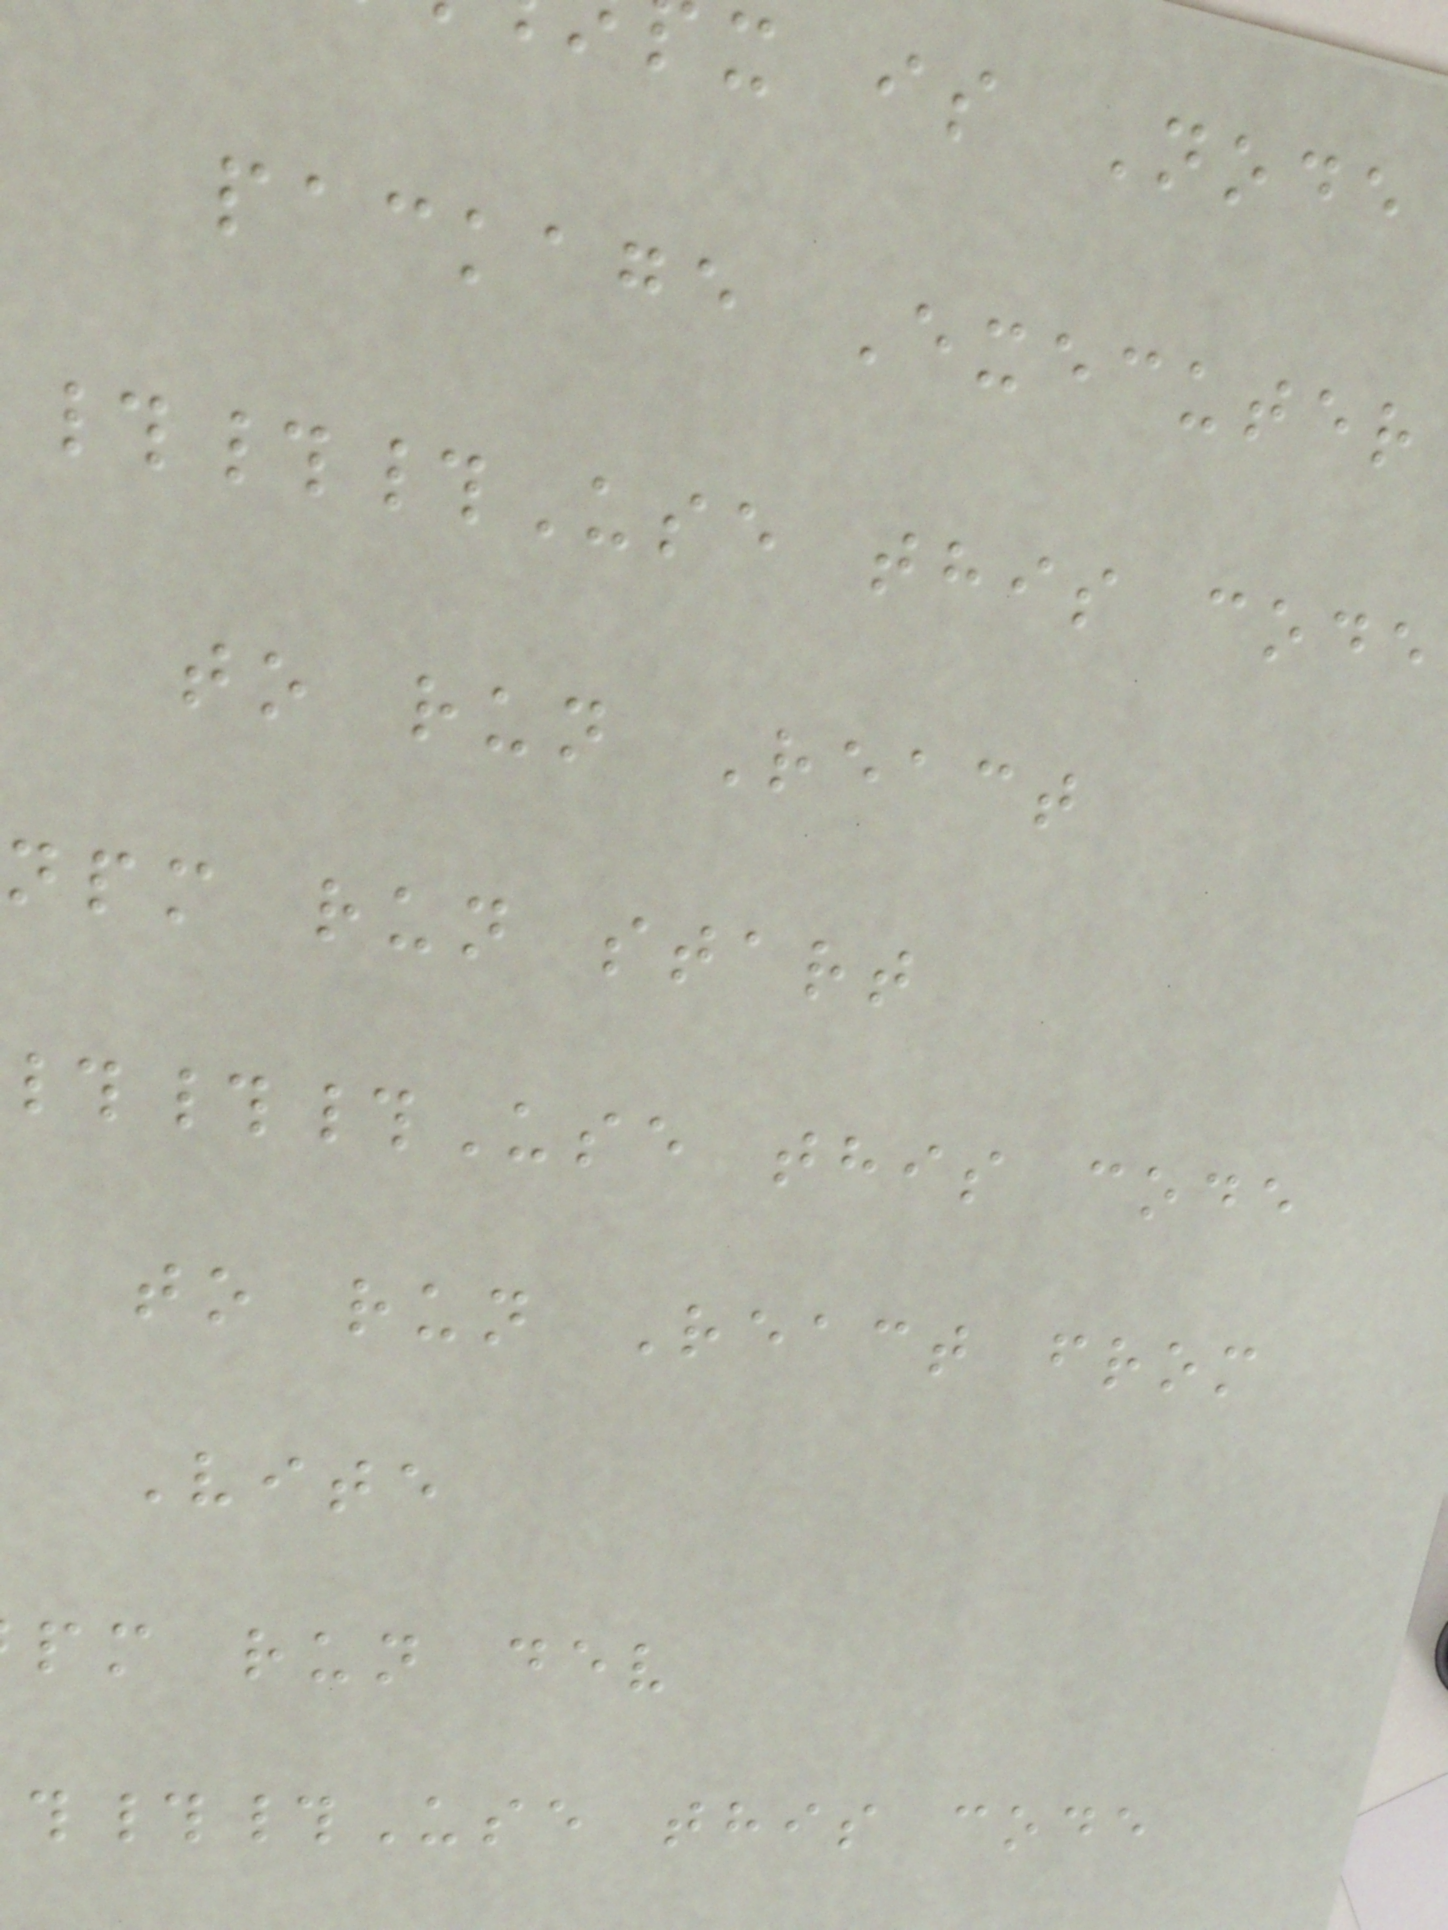x is Node
package Executer
###Use this code
to run React
npm run start
##Use this code
to run React from
Vite
pm run dev
##Use this code
